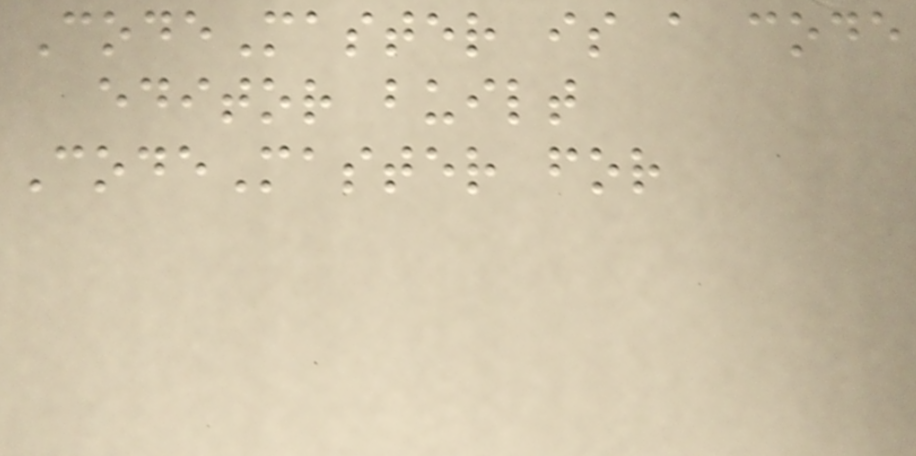CodeMaster is a code
editor built
CodeMaster for
